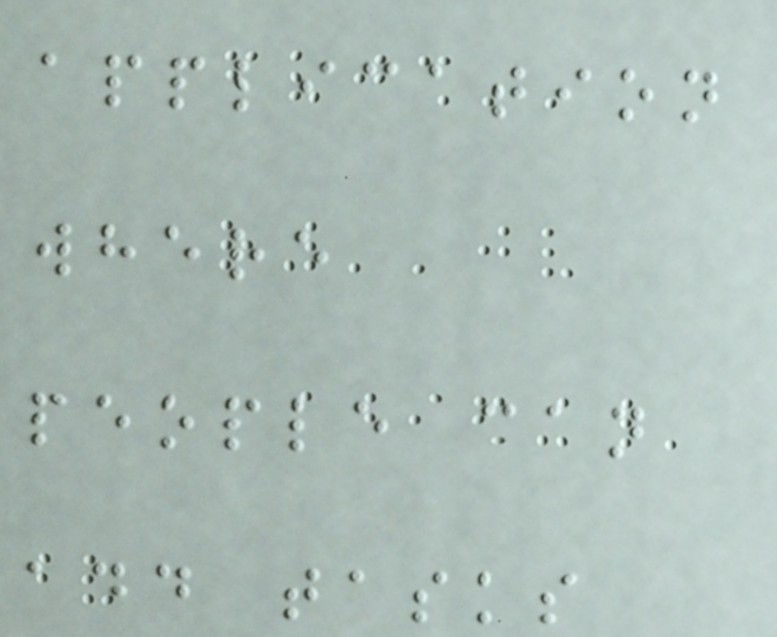application
where
people can
add tasks
